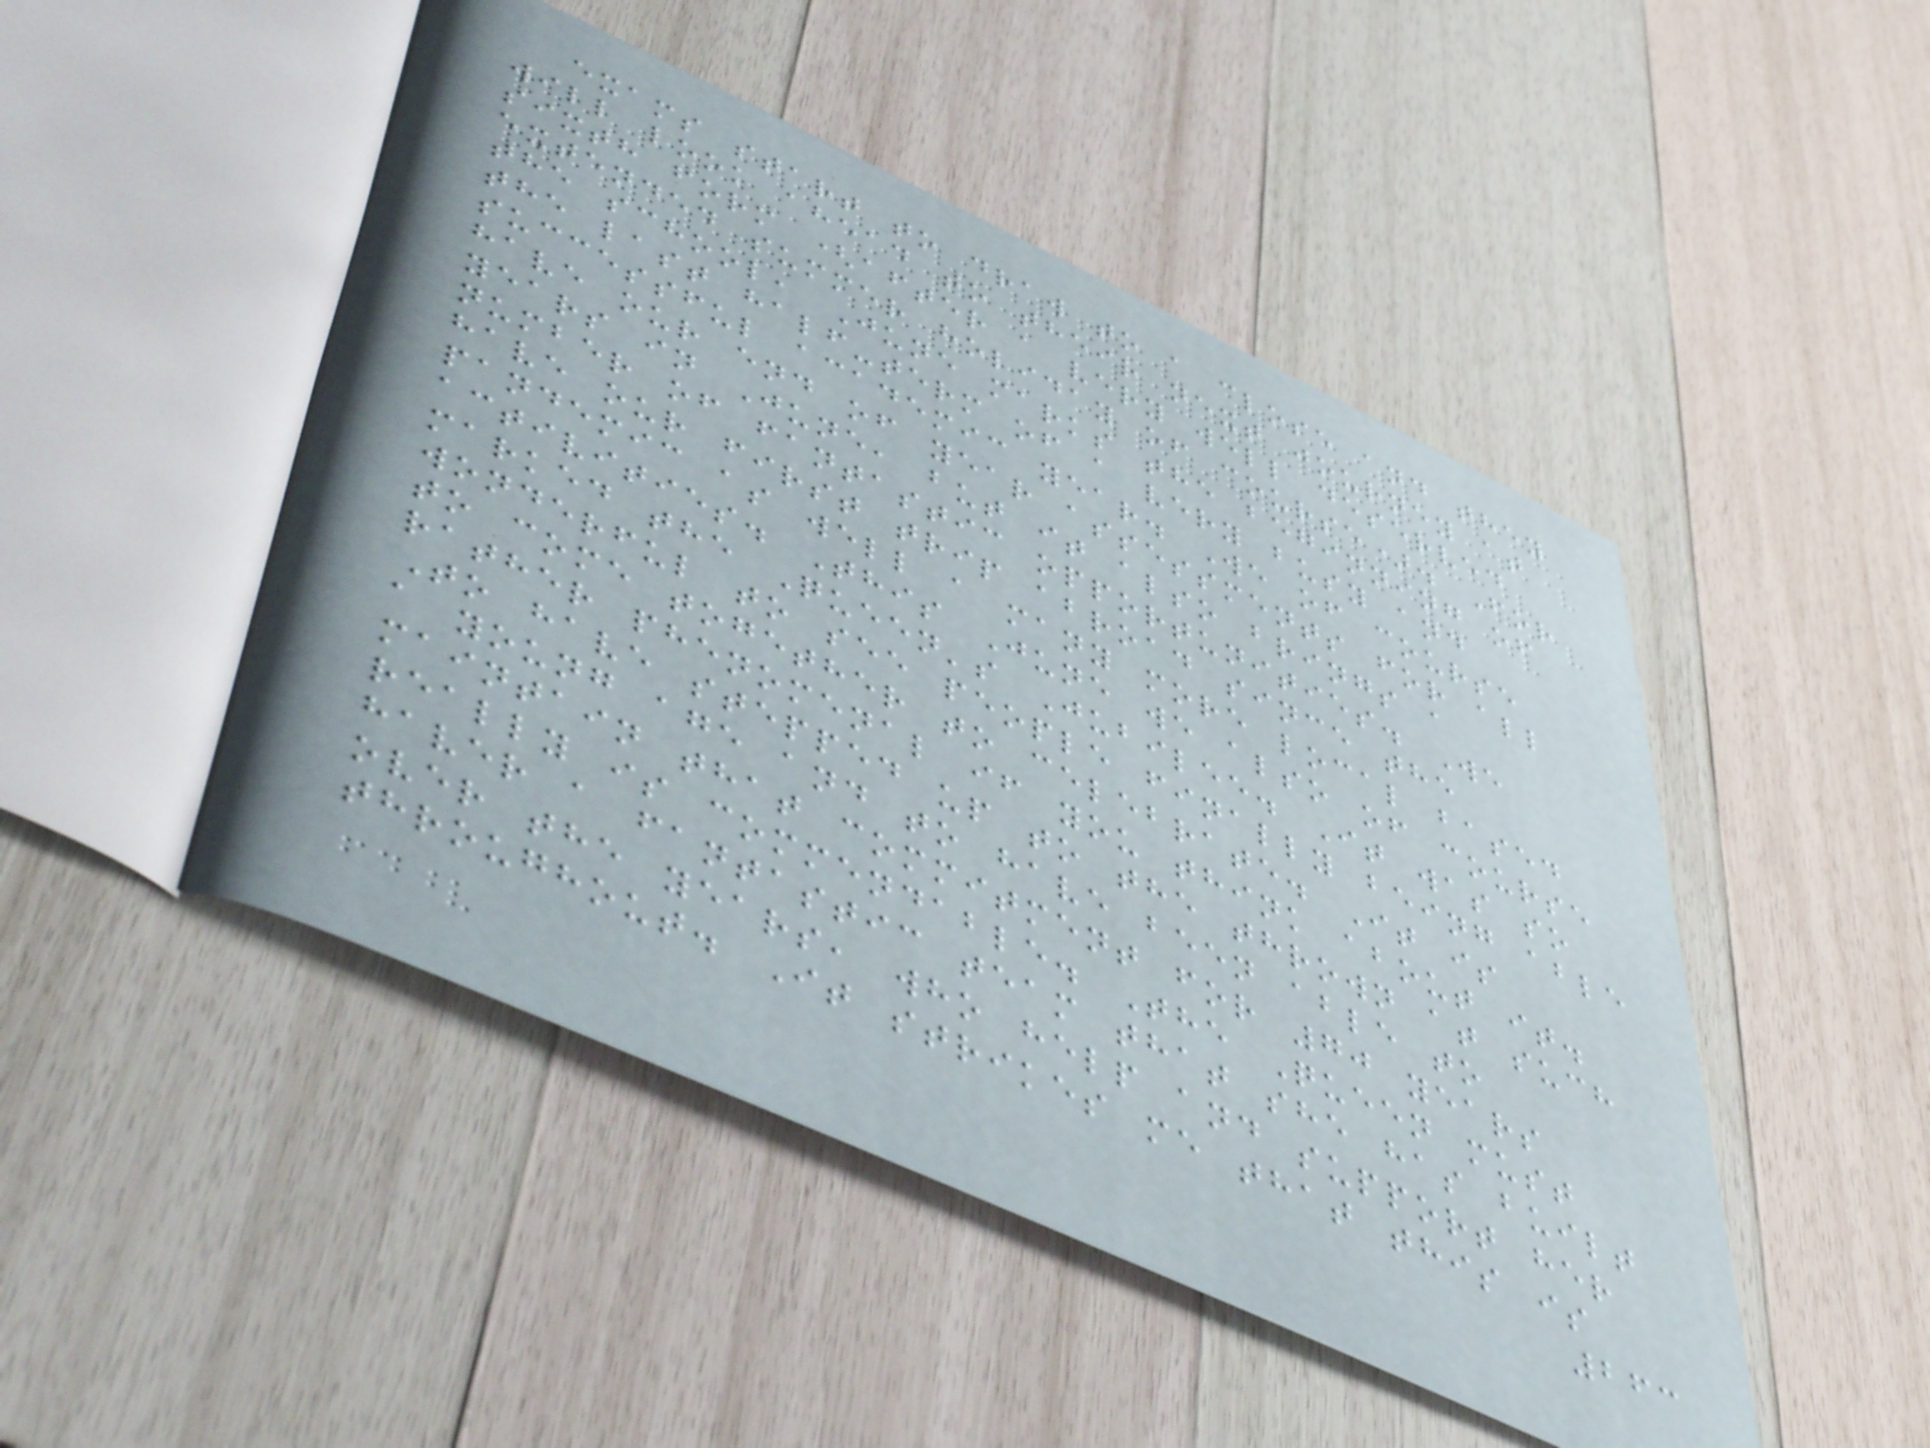exams start to draw to a close and they
will look ahead to their next journey at
sixth form (after a very well deserved
extended summer holiday of course). For
the school, June marks the beginning of
the last half-term of a very busy and
successful academic year. We of course
have our end of year assessments for all
years in June, but it also brings a
number of fantastic opportunities. We
have our first trip abroad since the
pandemic as well a many more local based
activities. This June we also of course
marked the Queen's Jubilee. It was so
wonderful to see people finally being able
to come together to celebrate. It is
rather phenomenal if you think about it.
To have stepped up to the thrown at such
a young age and to have been able to
maintain that commitment for 70 years
really is commendable. The Queen must
haver a fantastic team that she has built
over the years, who help and support her
throughout. It strikes me that this is
263
